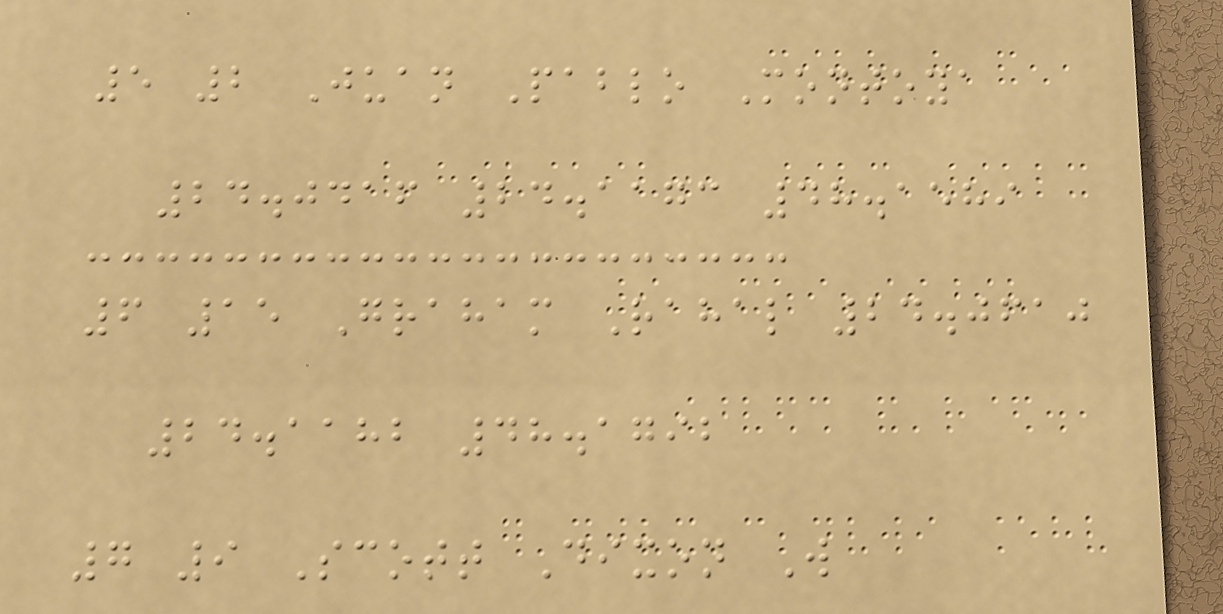5 2 Juan Pablo Montoya
24.0416 24.1173 48.1589
6 15 Graham Rahal 24.0610
24.1182 48.1792
7 9 Scott Dixon W
